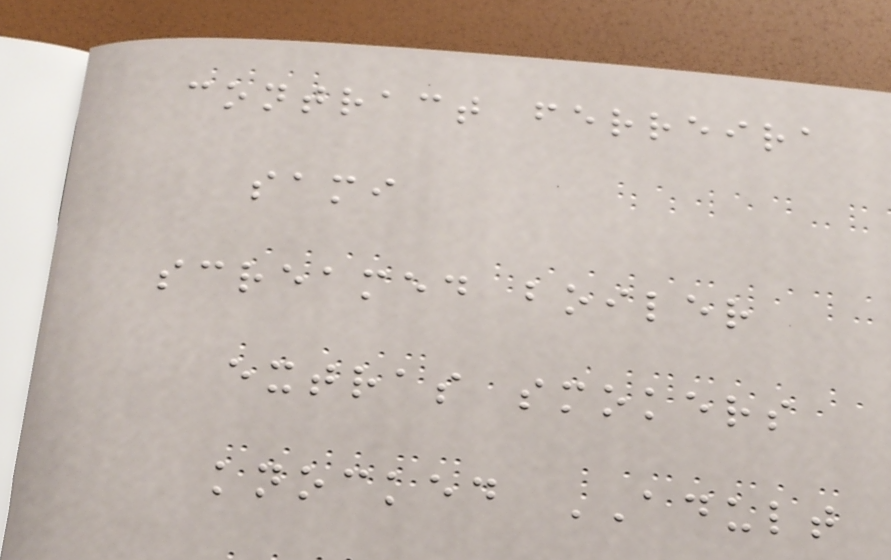contract ferreira
sami
screamed boiler
extras smokers
knocked ADULT
